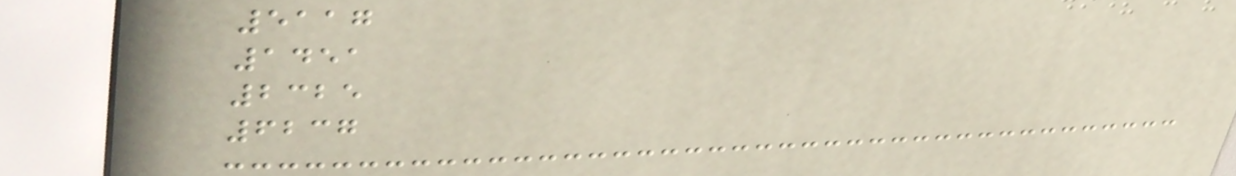5117
1451
2325
6237
